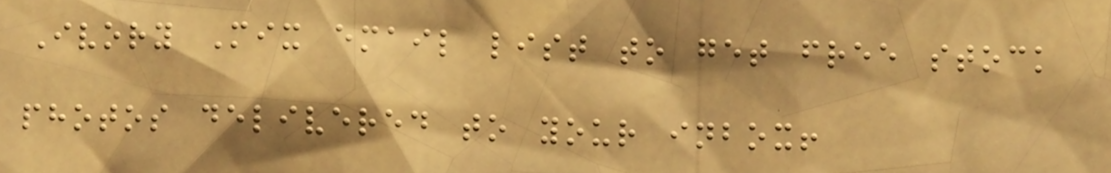Ivory Mix email list to get free stock
photos delivered to your inbox!
